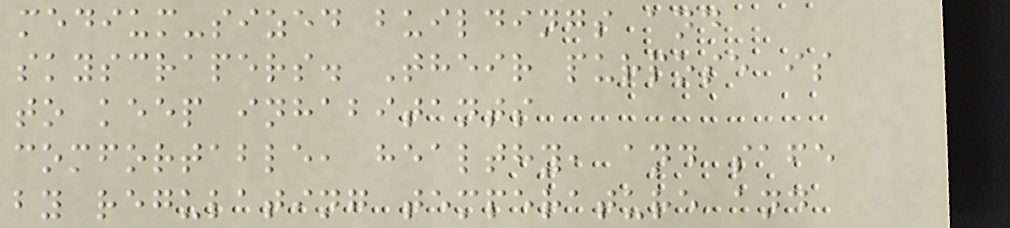medium-sized buildings and
skyscrapers. Their purpose is
to keep inhabitants
comfortable, healthy, and safe
by regulating temperature and
